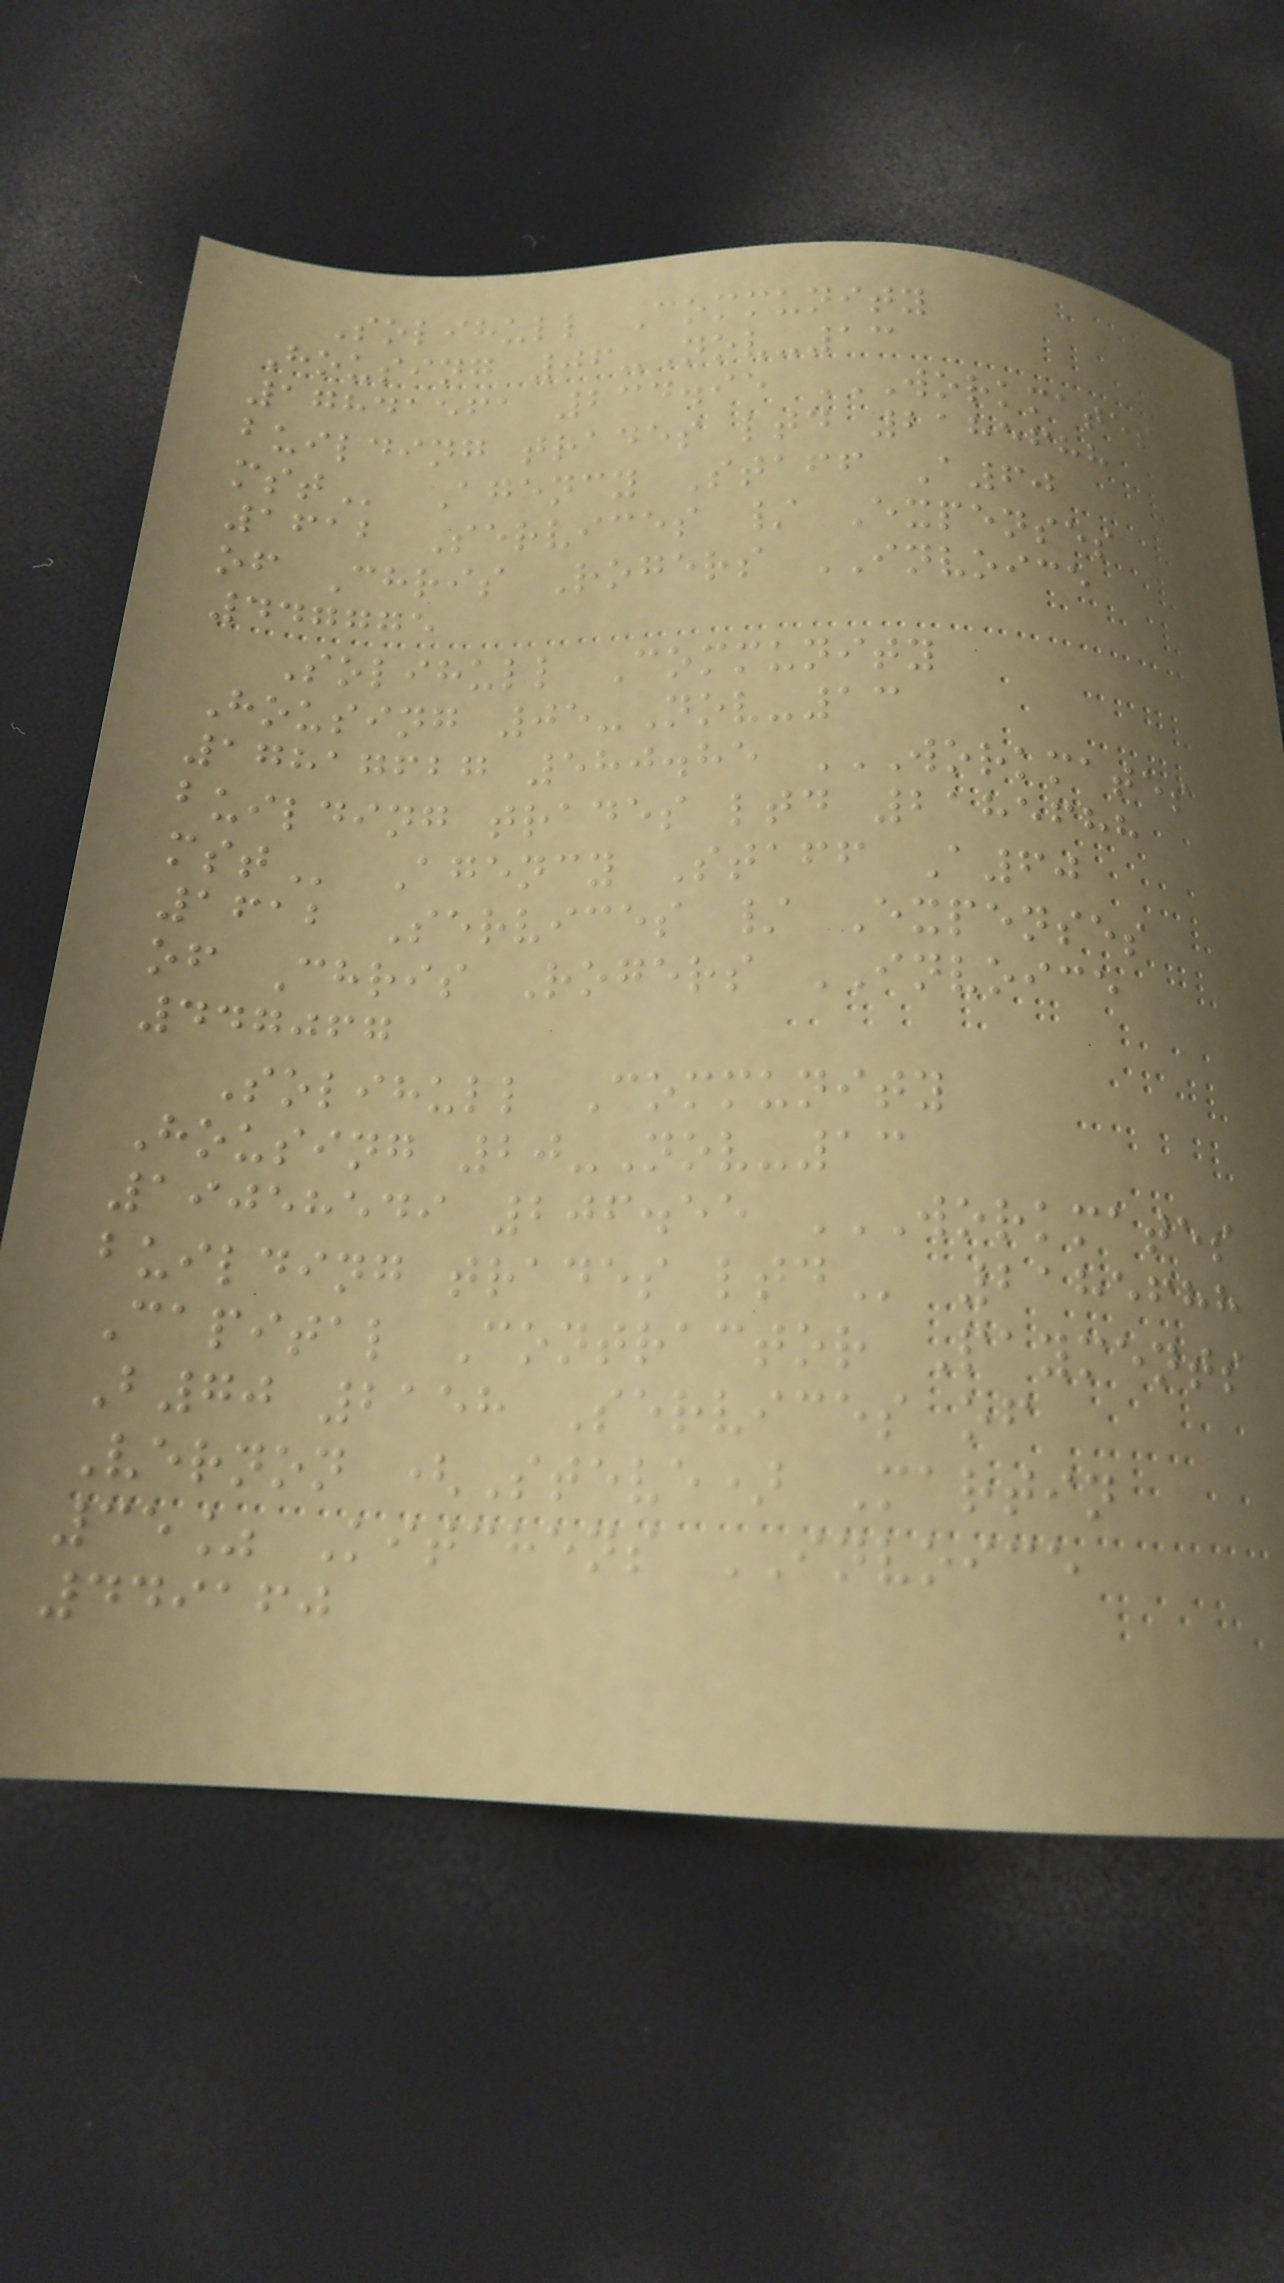Solihull Community
Housing 06-Nov-13
17841561 234.95 WORKMATES
BUILDING TRADES LTD 2185688
MST Agency Staff A60
1612 Services / Expenses
of Chris Rogers INVOICE
447775
Solihull Community
Housing 05-Nov-13
17817627 580.85 WORKMATES
BUILDING TRADES LTD 2185688
MST Agency Staff A60
1612 Services / Expenses
of Chris Rogers INVOICE
447067
Solihull Community
Housing 20-Nov-13
19058549 206.55 WORKMATES
BUILDING TRADES LTD 2185688
Capital Contractor Payments
B70 2158 Services of
Vernon (Steve) Martin
35% Kitchens INVOICE
449160
